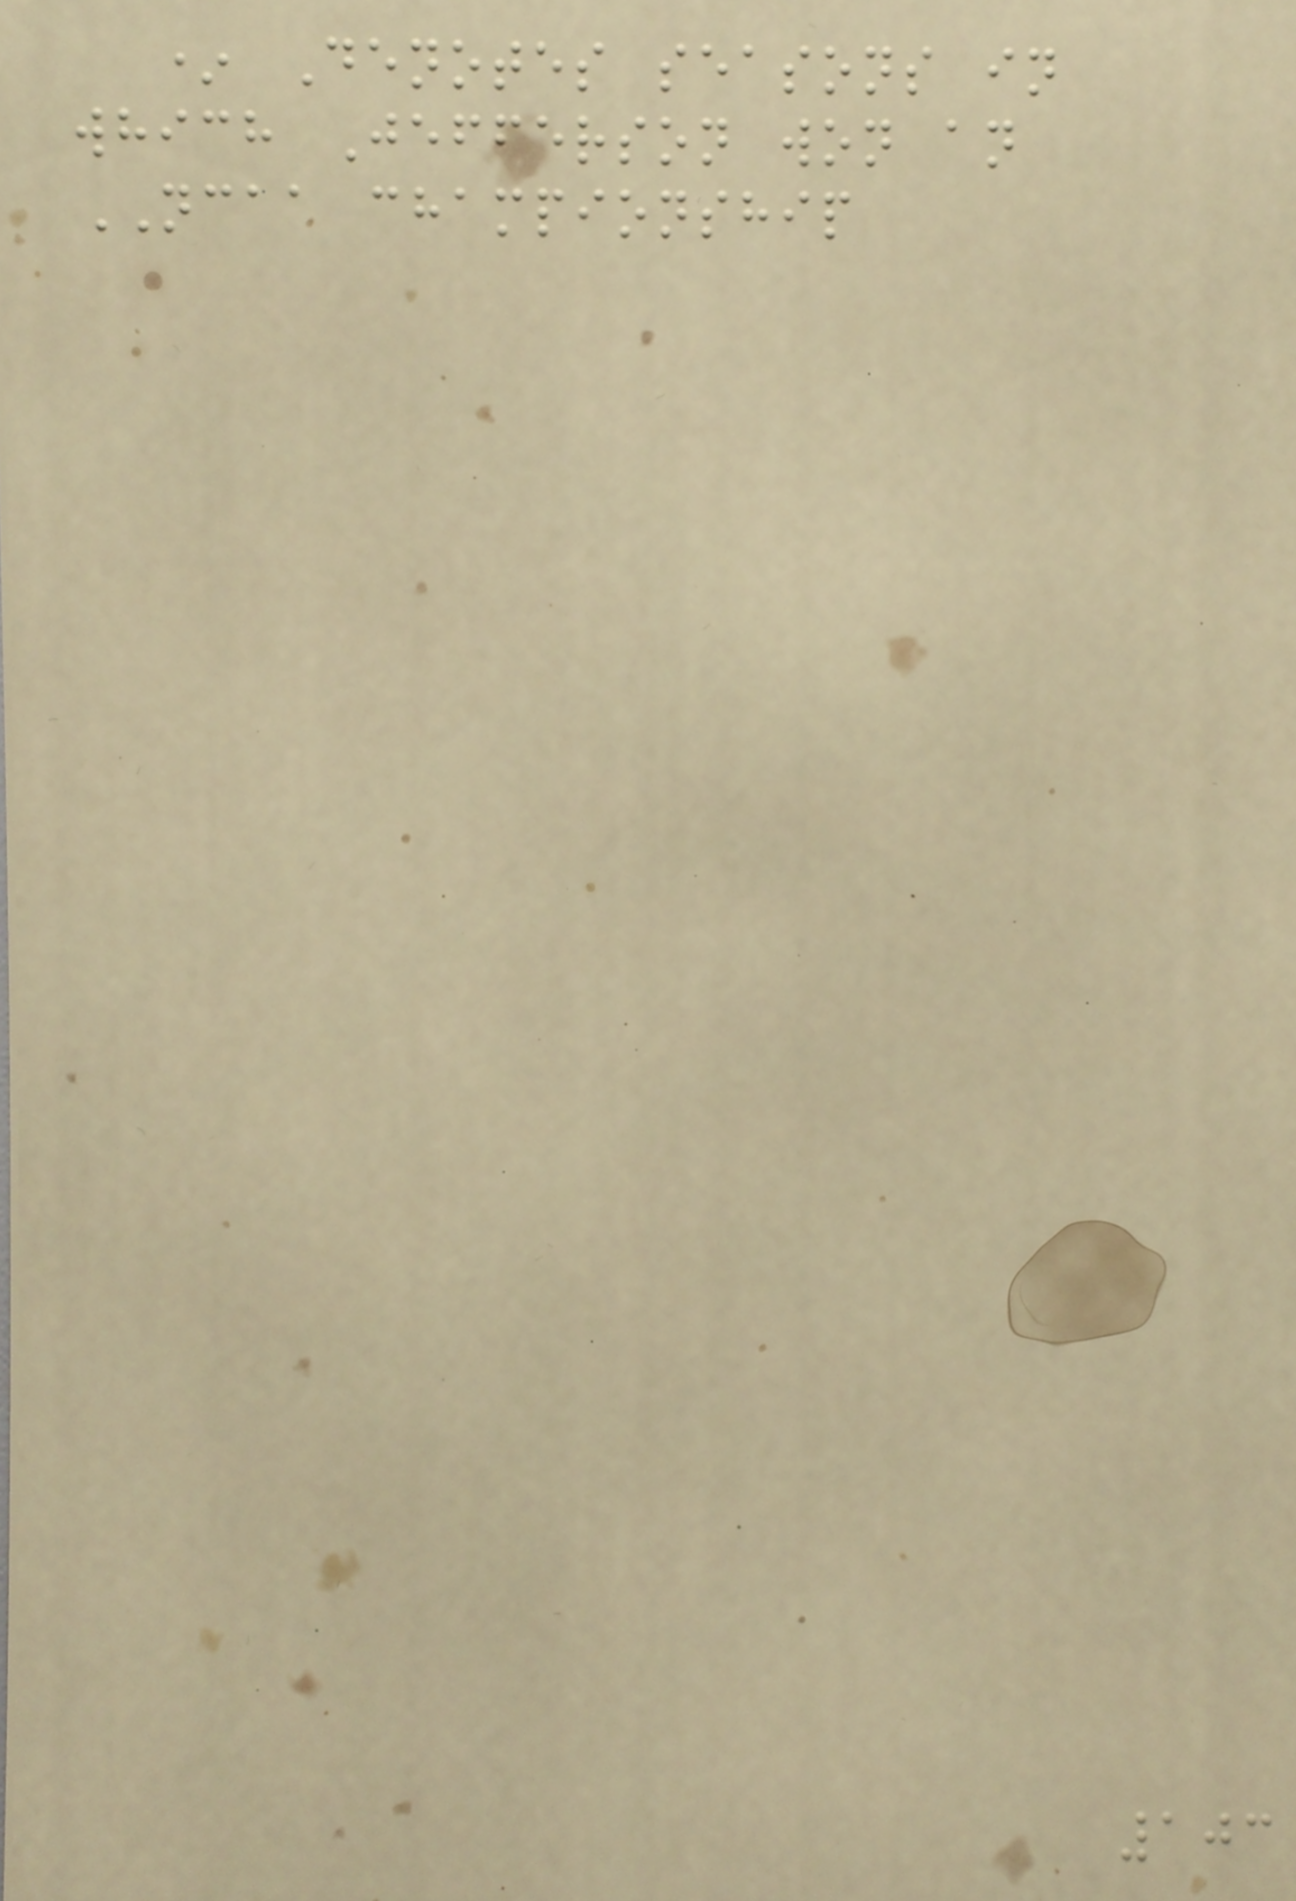* Denotes seasons in
which Jefferson won an
NCAA championship
103
